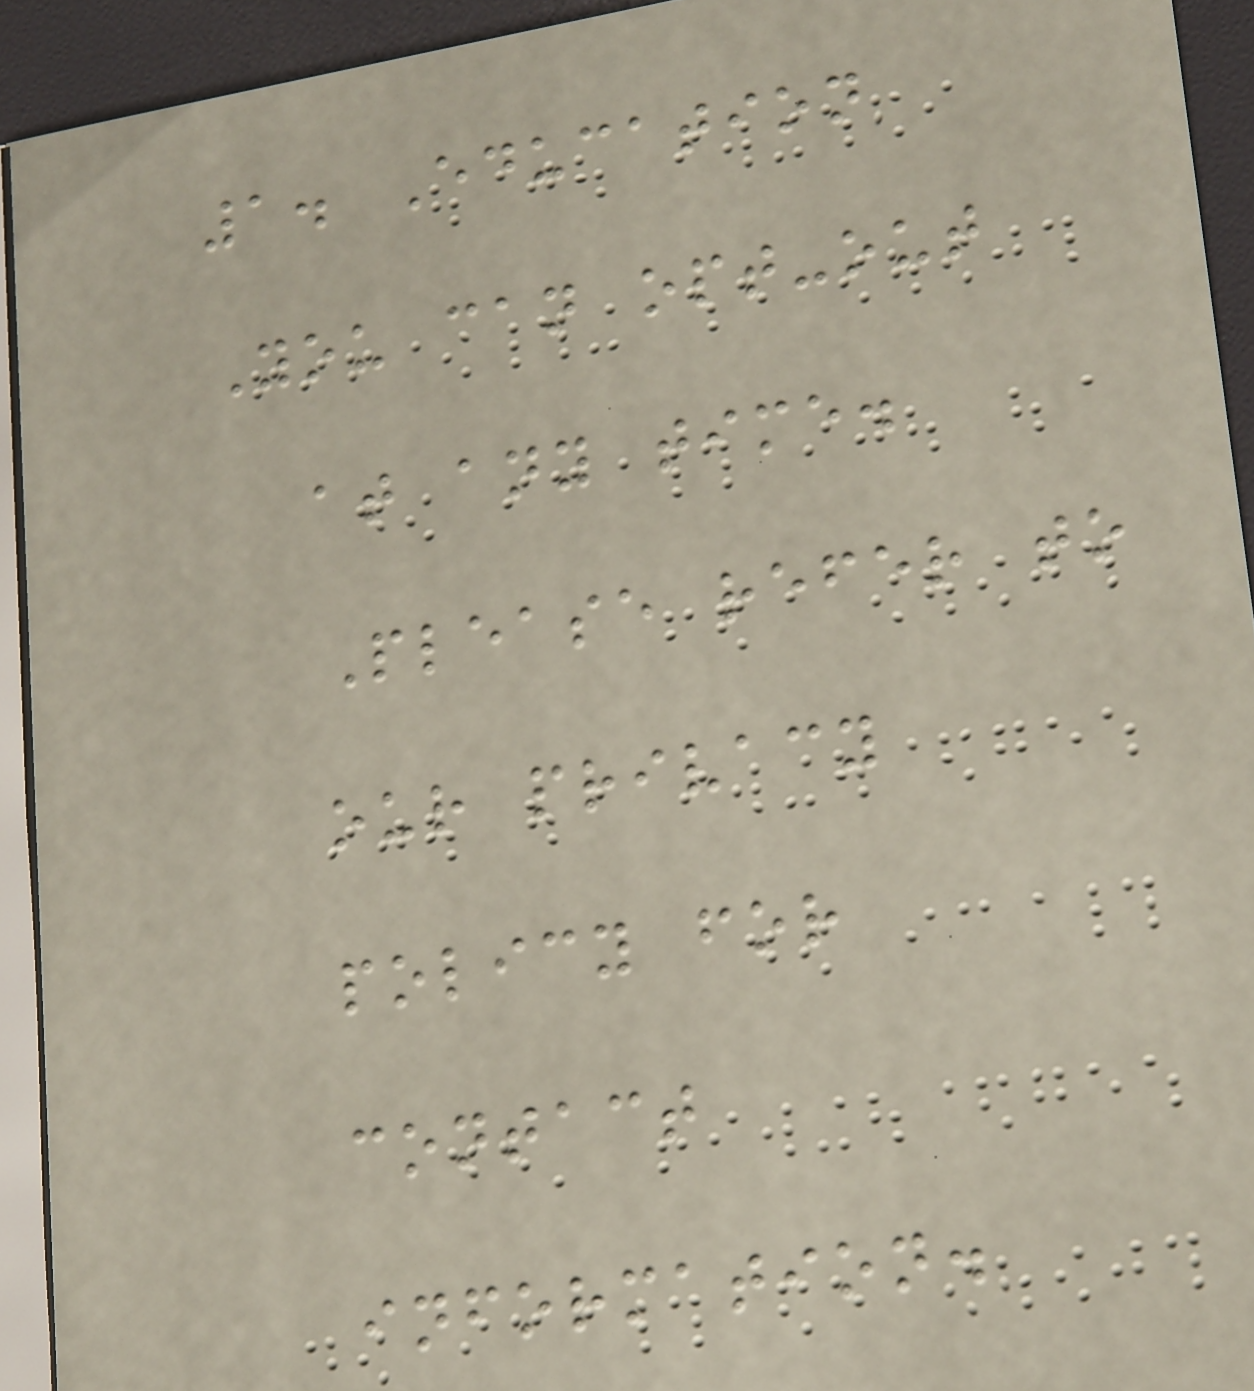1. Education
You can opt-out
at any time.
Please refer to
our privacy
policy for
contact
information.
